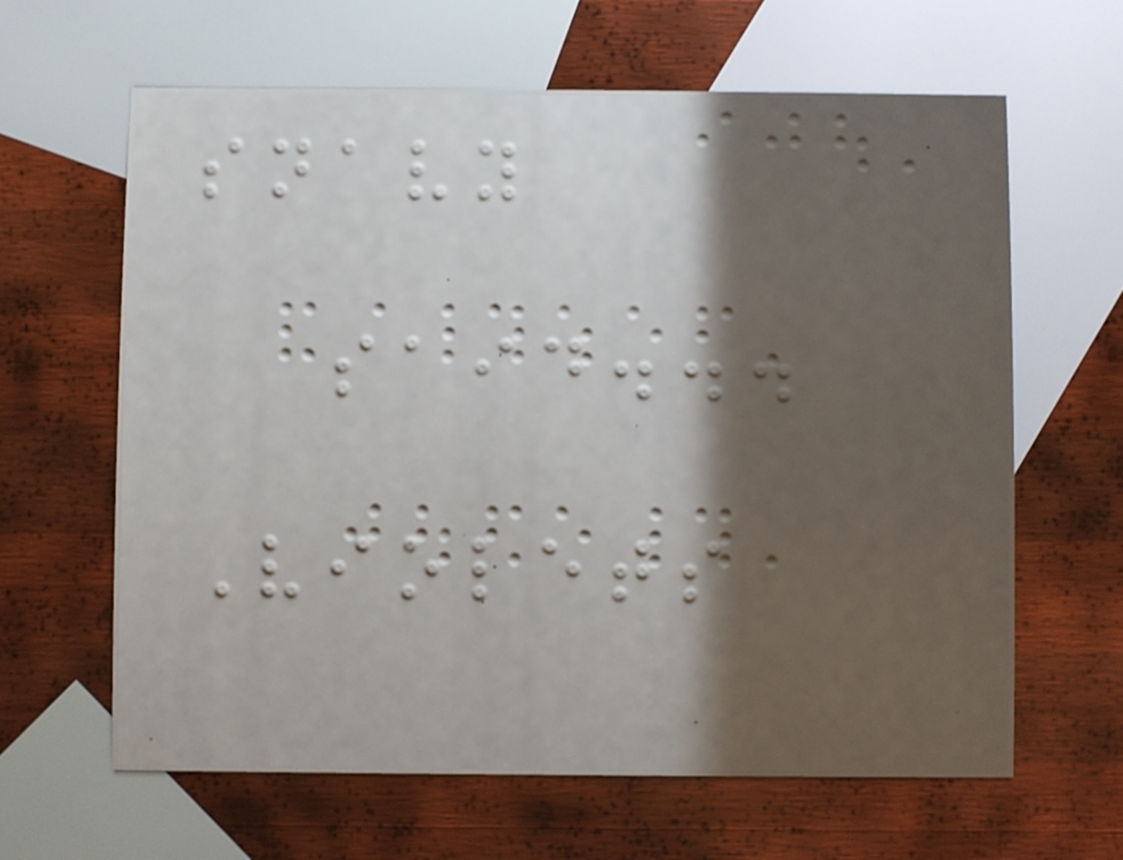snavy
said...
Violets
